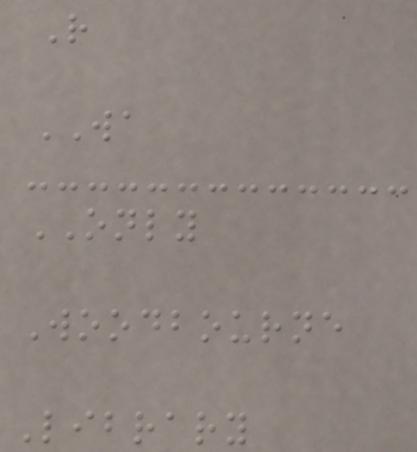R
WA
ONLY
Woodbourne
Library
